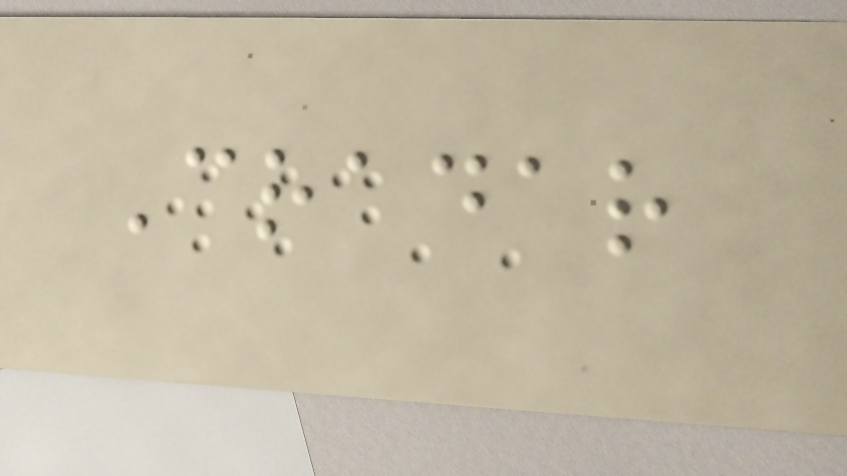Cradar
